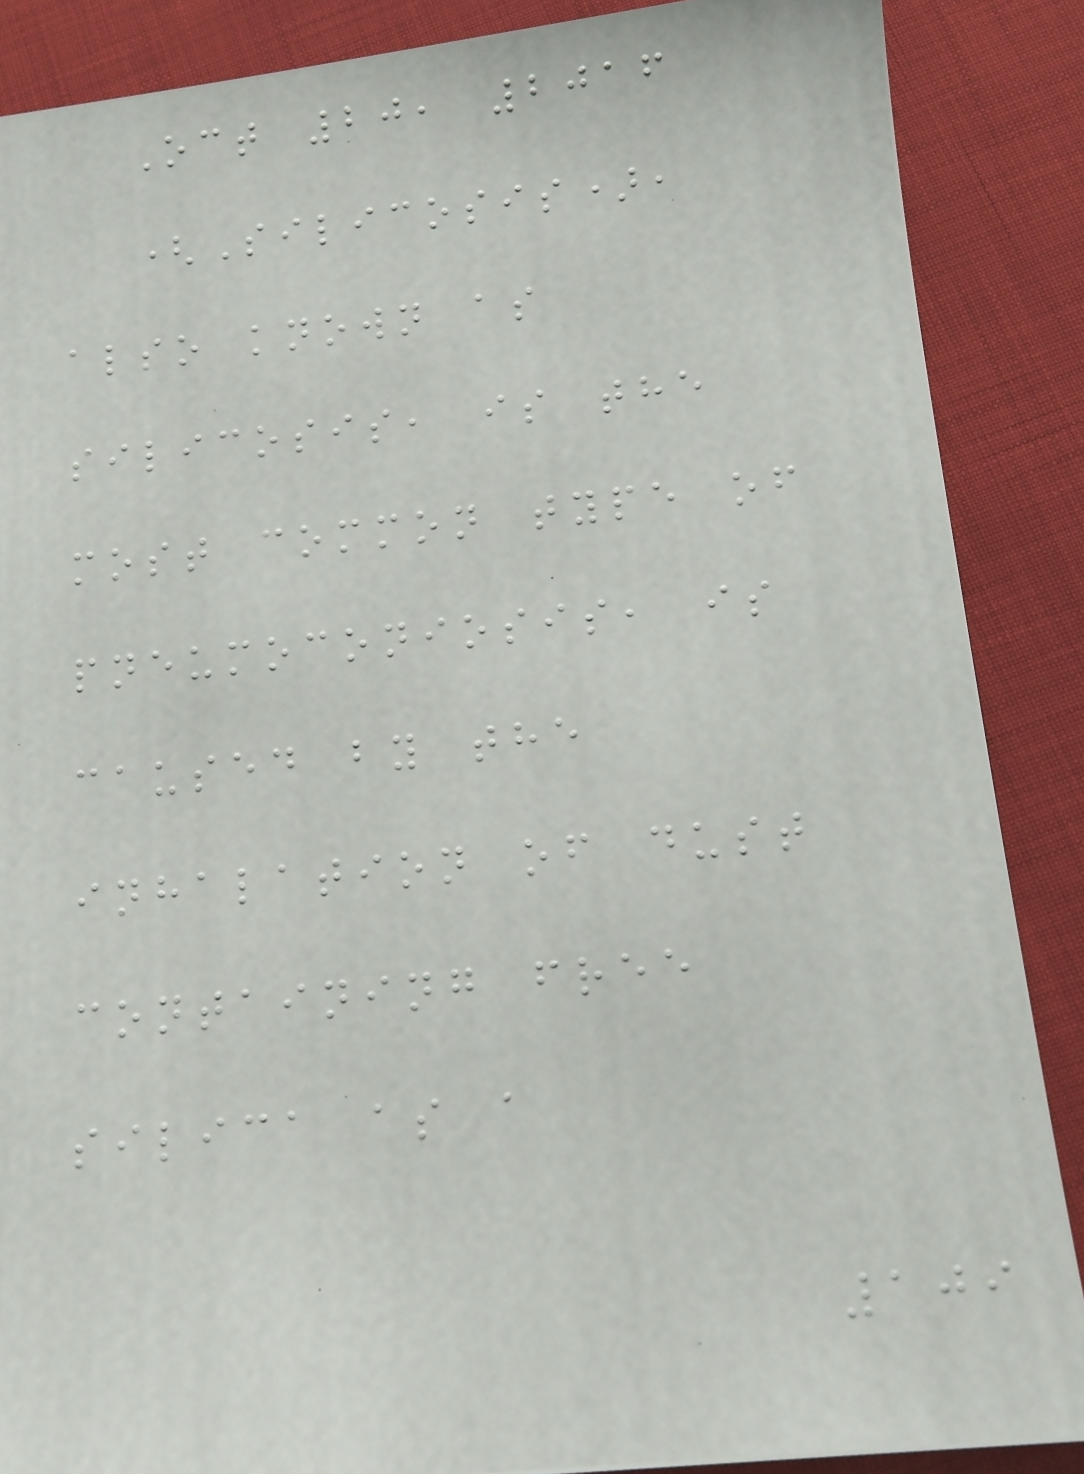Oct 20, 2016
(Silicosis),
also known as
silicosis, is the
most common type of
pneumoconiosis, is
caused by the
inhalation of dust
containing free
silica as a
109
